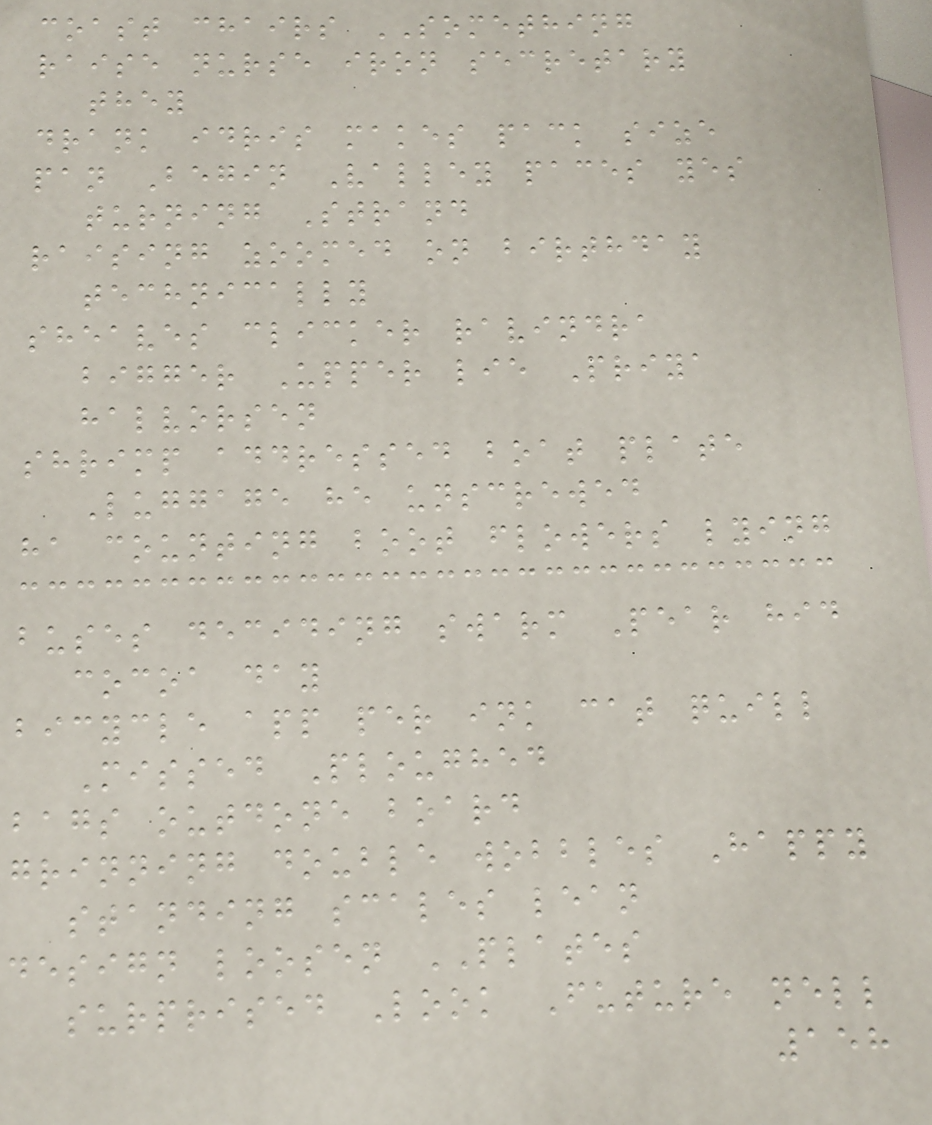coast chairs SOMETHING
raise nurse iron secretary
they
drank idris makes pack size
pan Begin Valley paces yes
turning Strand
raising zoomed on birthday
technically
sheaves clicker ravindra
bigger Upper lie Priya
halvorsen
shrimp addressed boat plate
Luggage he unscrewed
ha counting boot flowers lying
buses deciding swarm Pear hid
cocoa day
bicycle app per ink cat quill
Missed Ploughed
bags outdone board
grinning double wobbles Happy
standing scales lean
design loosen PLATES
surprised Look Future nell
158
